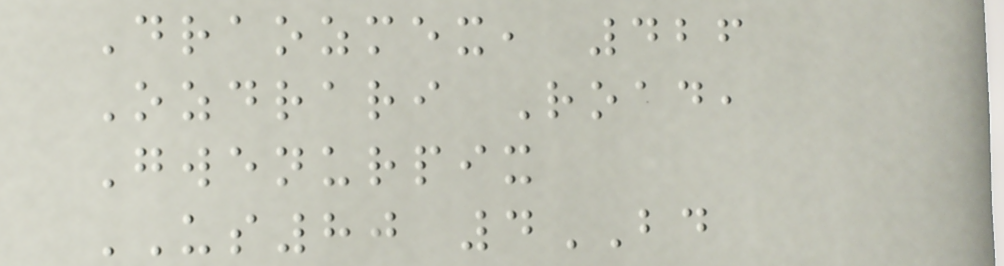Draozmex, 426
Ozdrari Road,
Gwenurpix
US80 4BD
